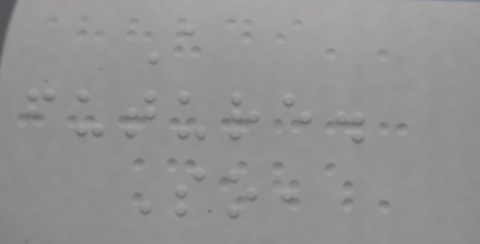A
future.
So,
